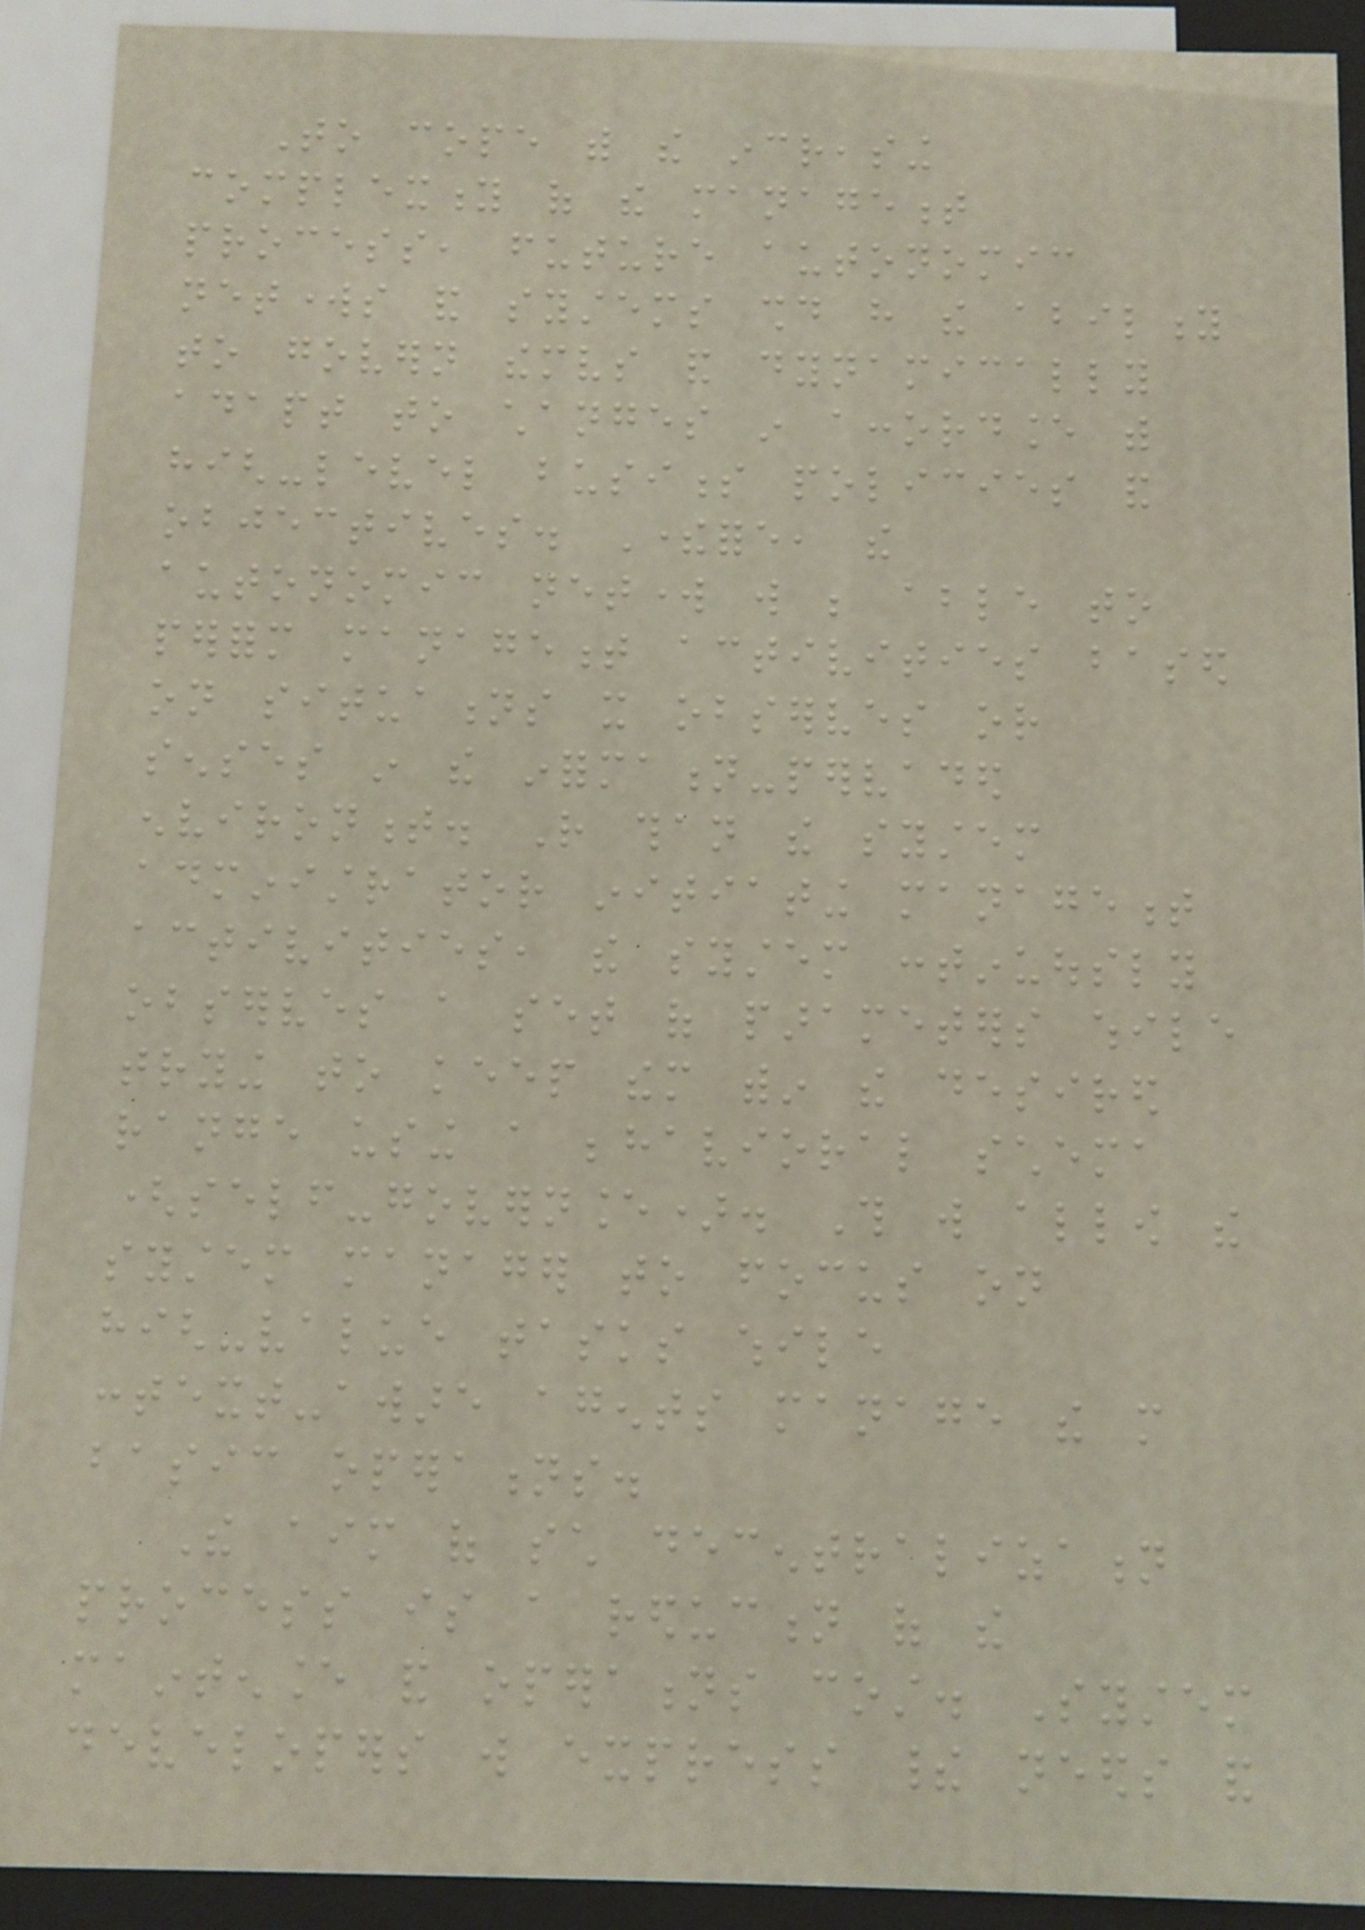To cope with the increasing
complexity of the management
process, future autonomic
networks and systems should have the ability
to govern themselves and dynamically
adapt to changes in accordance with
high-level business policies and
objectives. Therefore, the
autonomic network will be able to
perform management activities based
on situations it observes or
senses in the information-pervaded
environment. Rather than the system
administrator initiating management
activities, the system continuously
observes a set of parameters while
trying to keep them within the desired
range using a behavioral schema
(self-governance). This will allow the
system manager to focus on
high-value tasks while
context-aware agents manage the more
basic operations.
The aim of such decentralization
process is a reduction of the
maintenance and operations cost. System
developers will express their needs and
